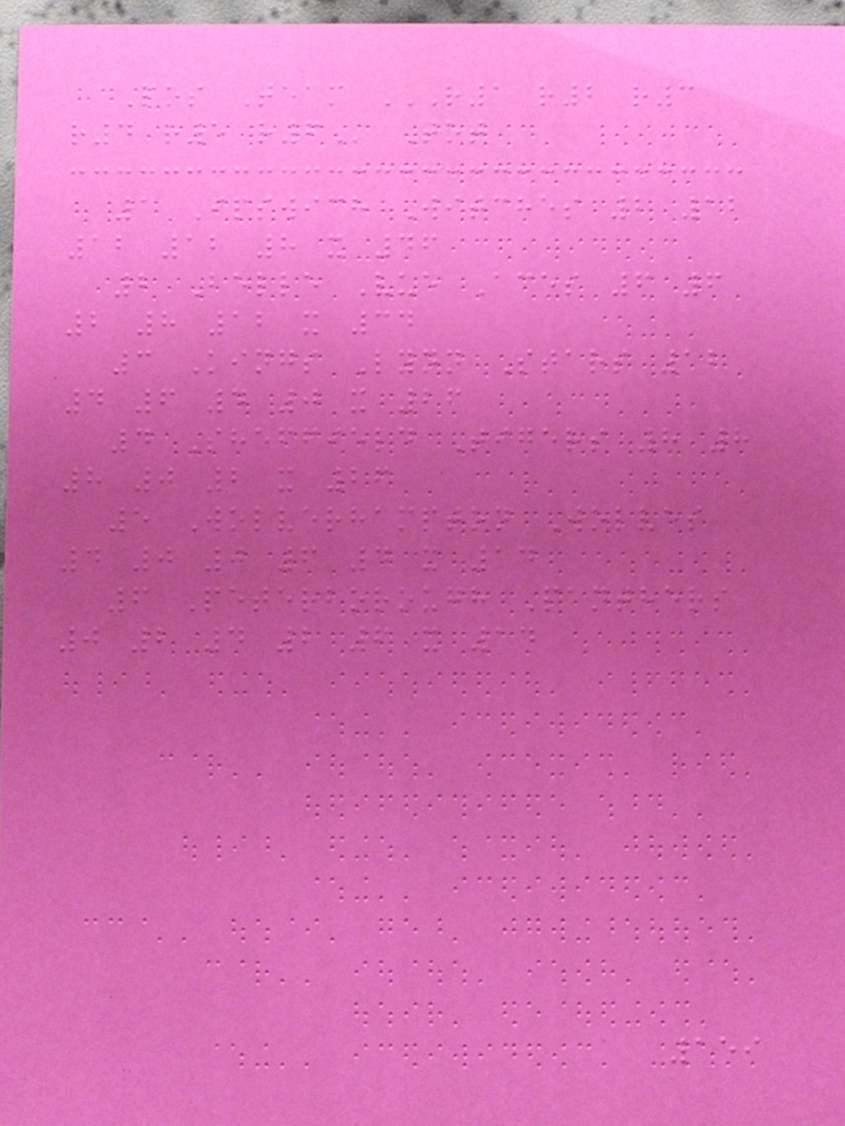Pos Team R1 R2 R3
R4 R5 R6 Tot
1 Ipswich Witches 2 12
12 12 8 x 46
2 Belle Vue Aces 6 6
2 8 12 x 34
3 Kings Lynn Stars 12
4 6 4 0 x 26
4 Sheffield Tigers 8 8
8 0 2 x 26
5 Wolverhampton Wolves
4 0 0 6 4 x 14
6 Peterborough Panthers
0 2 4 2 6 x 14
159
